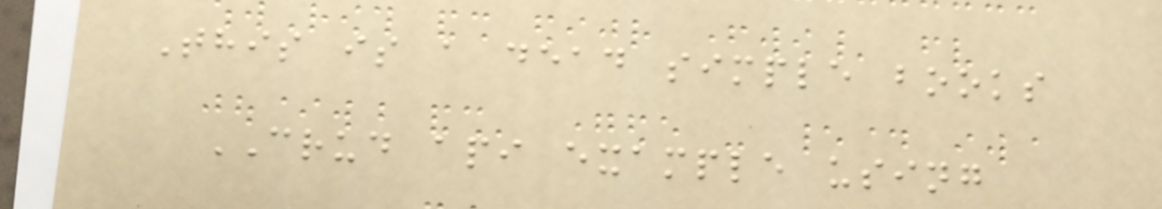This is a dead simple books
CRUD api example using
